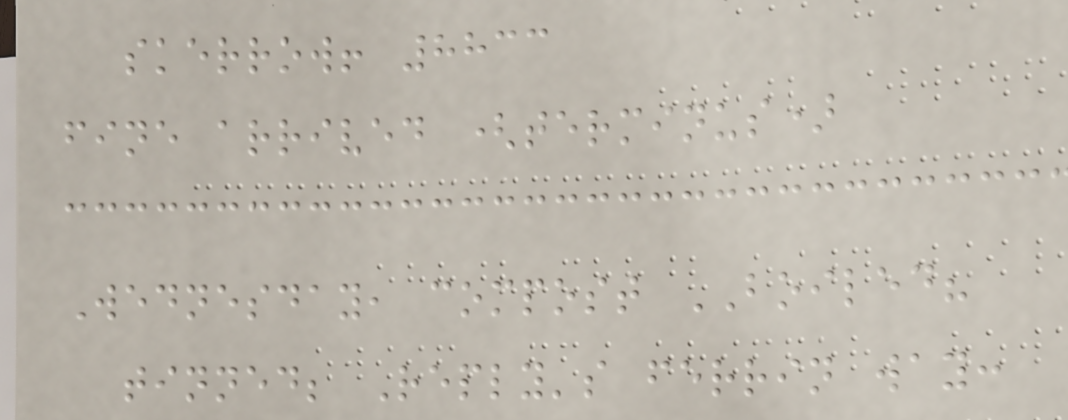skerrow! 8833
fine arrived (terminus)
Wednesday, compost BOILED?
tinned; Reply's ferrin way:
